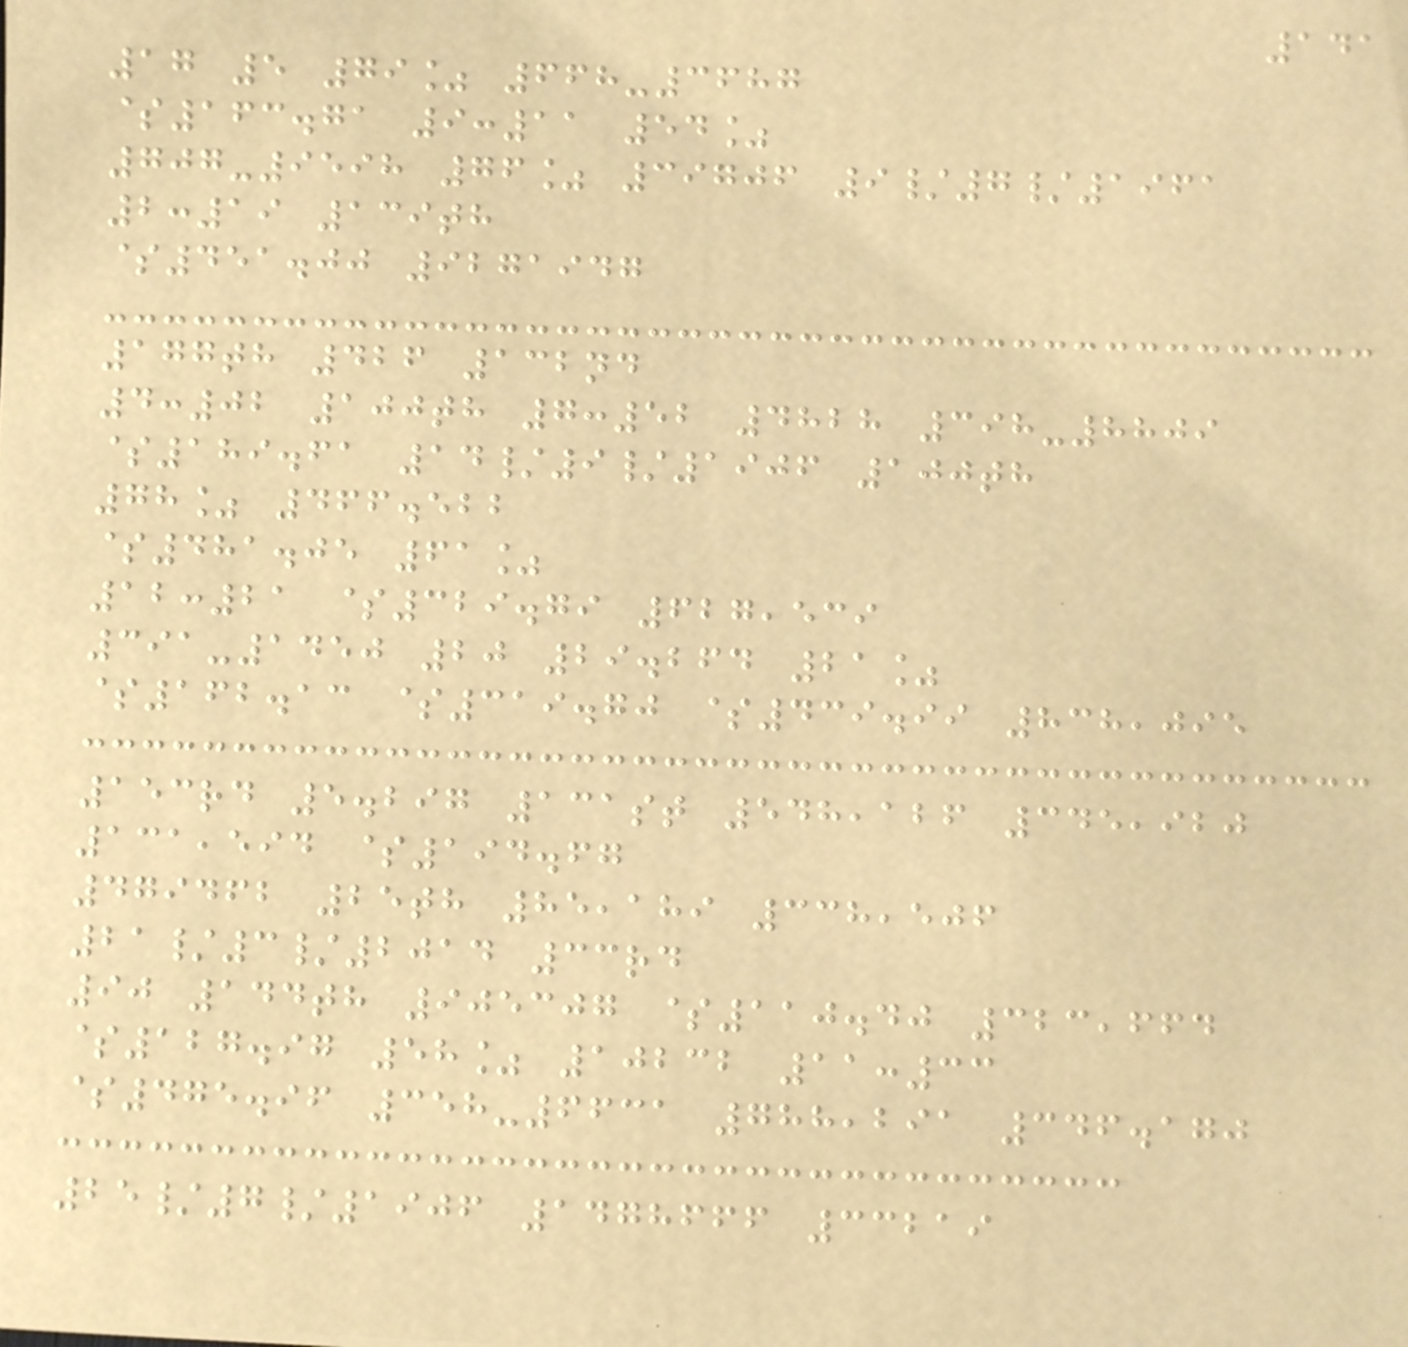141
17 5 79% 668-3687
$163.71 9:11 54%
707-9598 76% 39706 9/7/1961
2:19 139th
$451.00 9271947
177th 426 132nd
4:02 100th 7:52 4828 398-8809
$189.61 14/9/1906 100th
78% 466.522
$481.05 61%
12:21 $329.79 627,539
391-1450 20 29.264 21%
$162.13 $319.70 $439.99 838,095
153rd 5.297 131st 548,126 345,920
131,594 $194.67
479462 25th 85,189 338,506
21/3/2014 33rd
90 144th 905307 $110.40 323,664
$127.97 58% 10232 11:33
$475.96 358-6631 788,291 346.170
25/7/1906 1478666 33219
